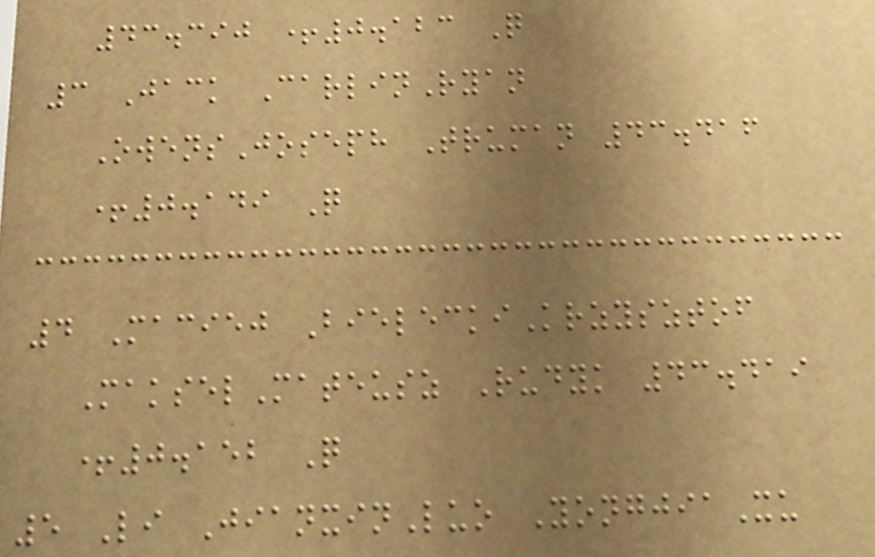43.390 +0.123 Q
3 Jack CarlinRyan
OwensJoseph Truman 43.416
+0.149 Q
4 Maciej BieleckiKrzysztof
MakselMateusz Rudyk 43.419
+0.152 Q
5 Li JianxinLuo YongjiaXu
